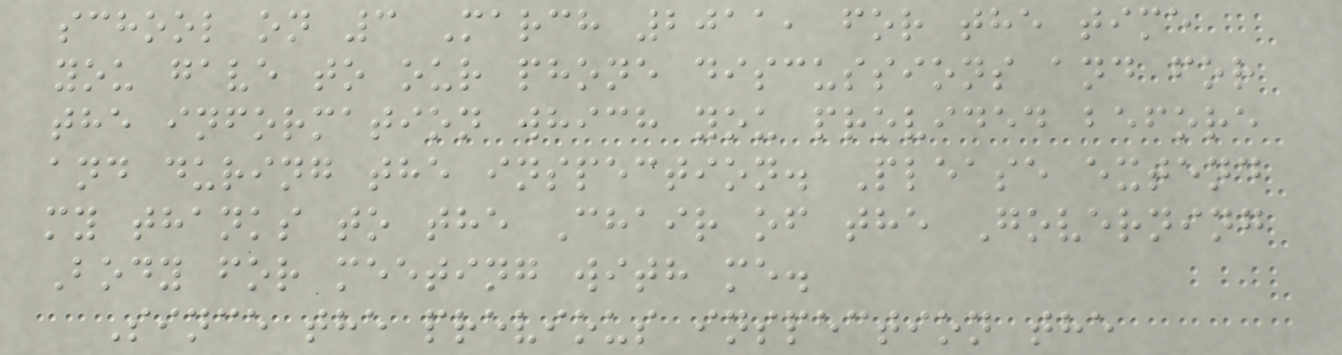school on 3 March 2011, for the time
you gave to our phone discussions and for
the information which you provided before
and during the inspection. Please extend
my thanks to the Chair of the Governing
Body for meeting with me.
Since the previous inspection the
